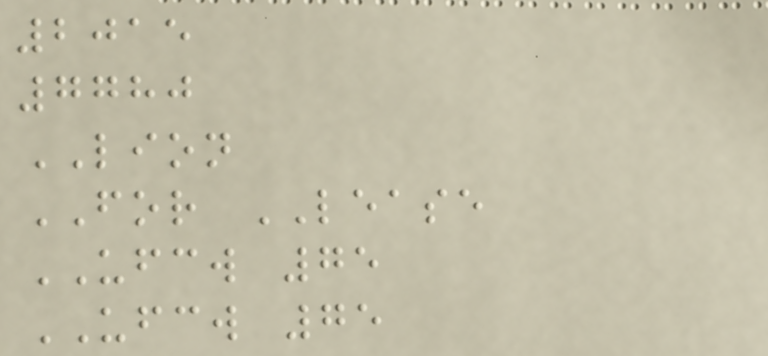2015
7780
LION
FOR LEASE
UFCW 75
UFCW 75
